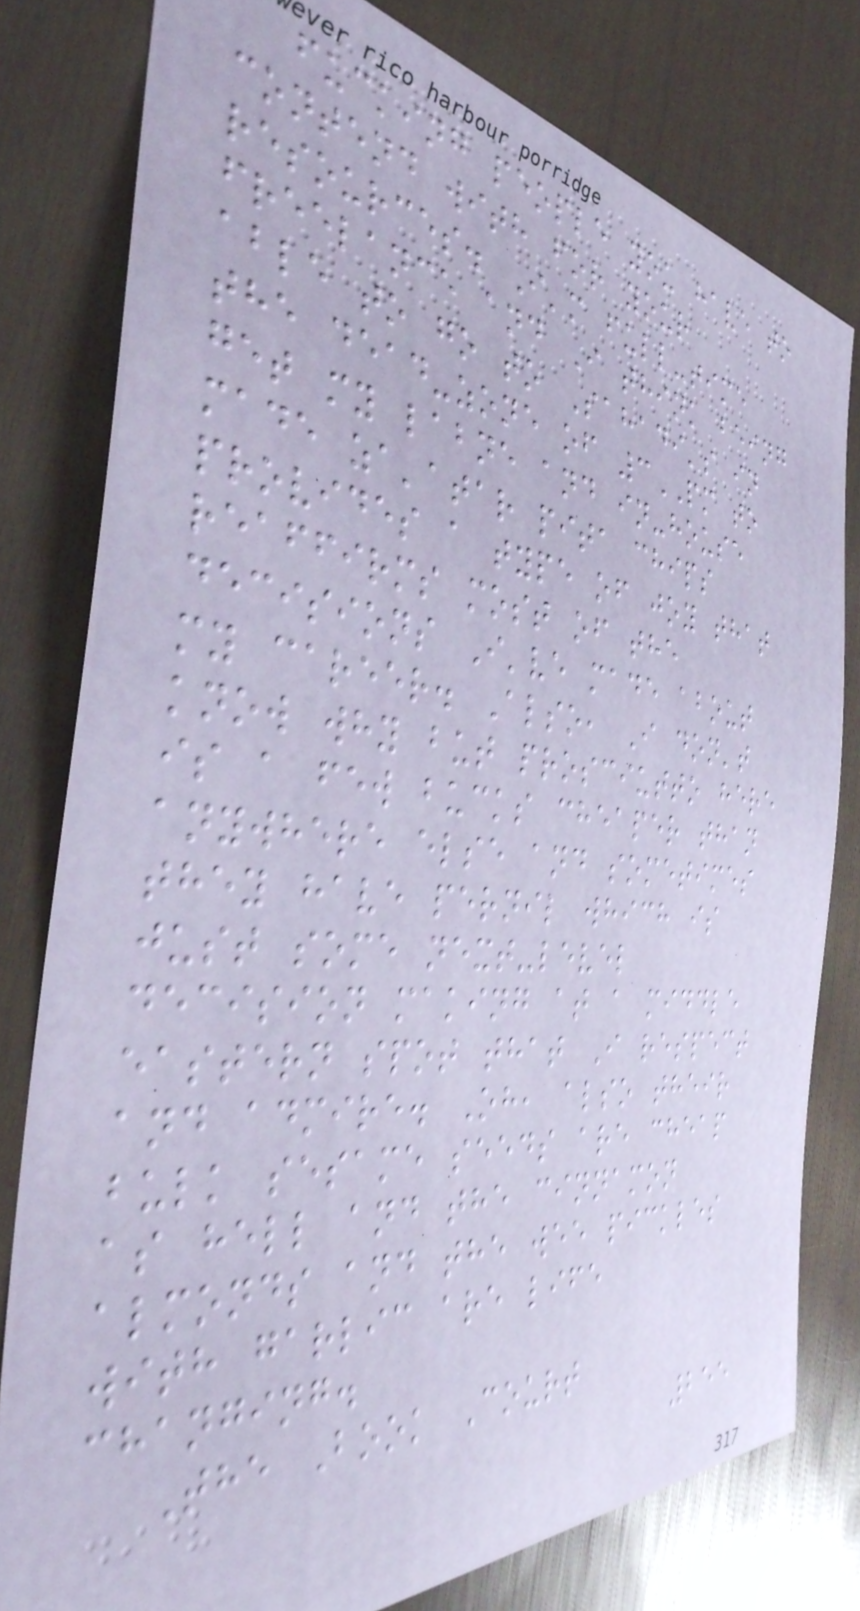fucking people you have to
contend with for your
resources. I'm full-time
freelance and I think being
able to go to Sahadi's in
the dead-zone of 3PM to
get my labne and in-house
made za'atar pita chips
provides a type of joy that
reaffirms most of the
decisions I've made about
my career. Also, I don't
know why but prosciutto here
is a few bucks cheaper than
anywhere else and sometimes
they have pernil which is
just some next-level
decision making at a middle
eastern spot that I respect
and admire. Oh, also their
bulk sesame seeds are cheap
as hell and the cinnamon
almonds and the wee pickles
with garlic are life
changing.
The Book Court
255
